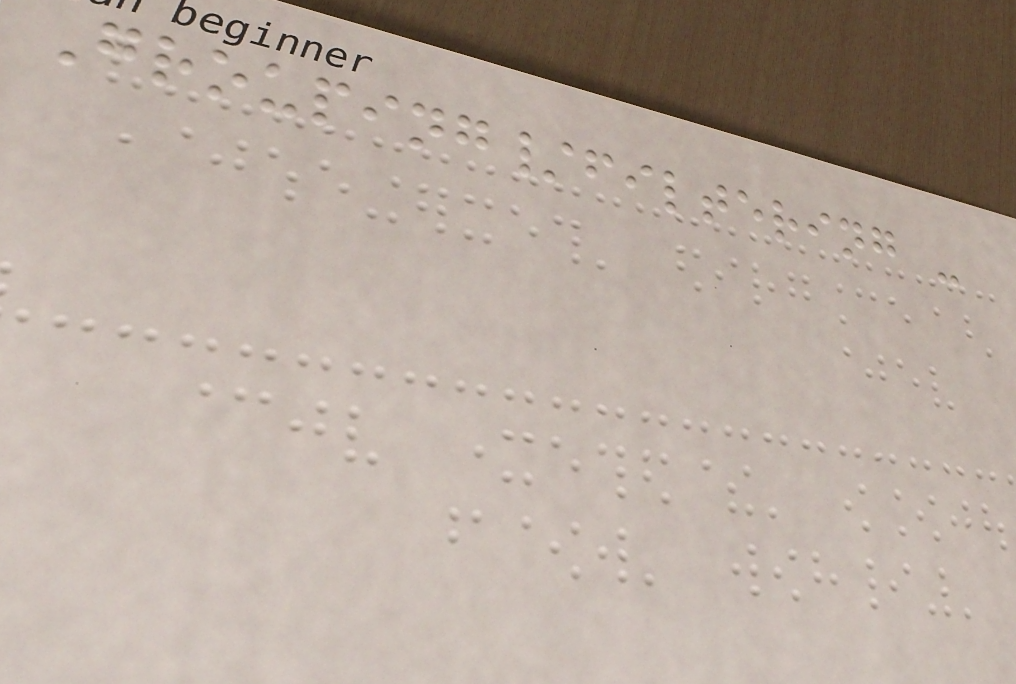Grouping/filtering -
